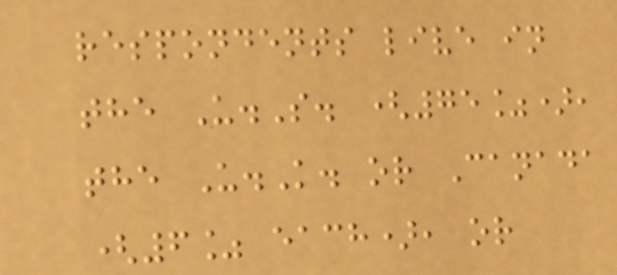respondents live in
the U.S. (75%),
the U.K. or Canada
(6% each), or
